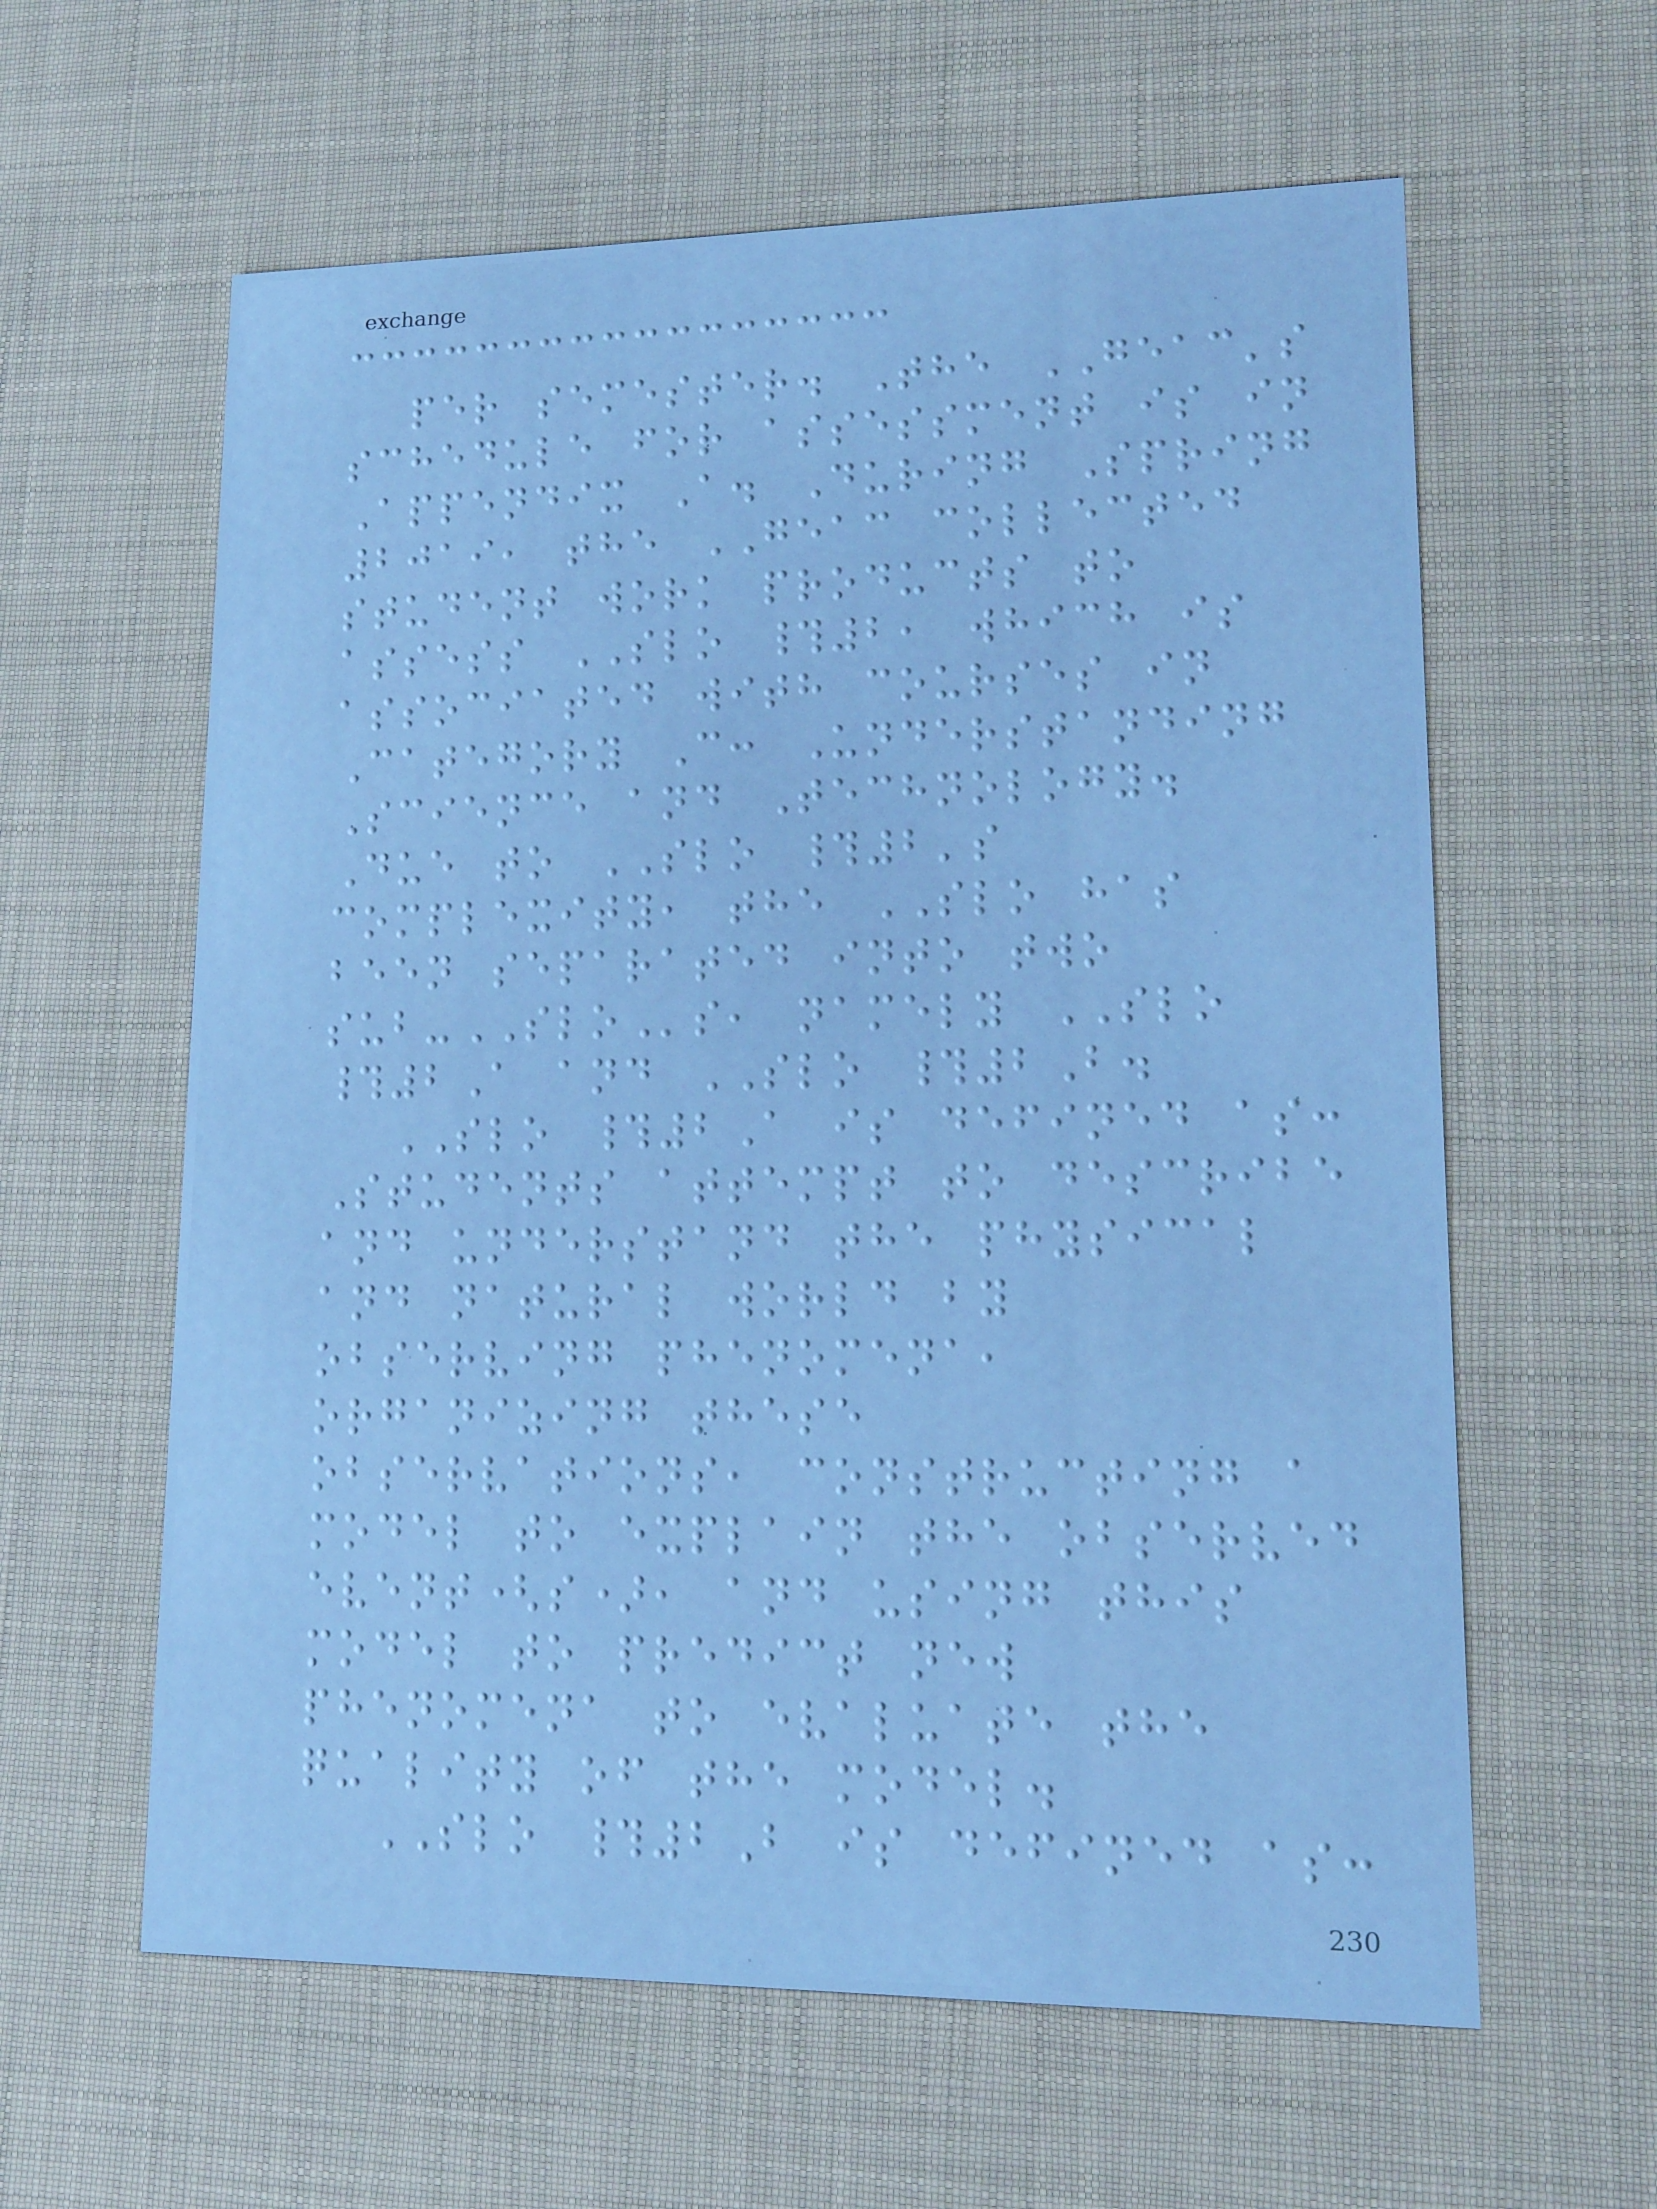per semester. The GEAC's
schedule for assessment is in
Appendix A. During Spring
2019, the GEAC collected
student work products to
assess SLO #2, which is
associated with courses in
Category C: Understanding
Science and Technology.
Due to SLO #2's
complexity, the SLO has
been separated into two
sub-SLOs, namely SLO
#2A and SLO #2B.
SLO #2A is defined as:
Students attempt to describe
and understand the physical
and natural world by
observing phenomena,
organizing these
observations, constructing a
model to explain the observed
event(s), and using this
model to predict new
phenomena to evaluate the
quality of the model.
SLO #2B is defined as:
